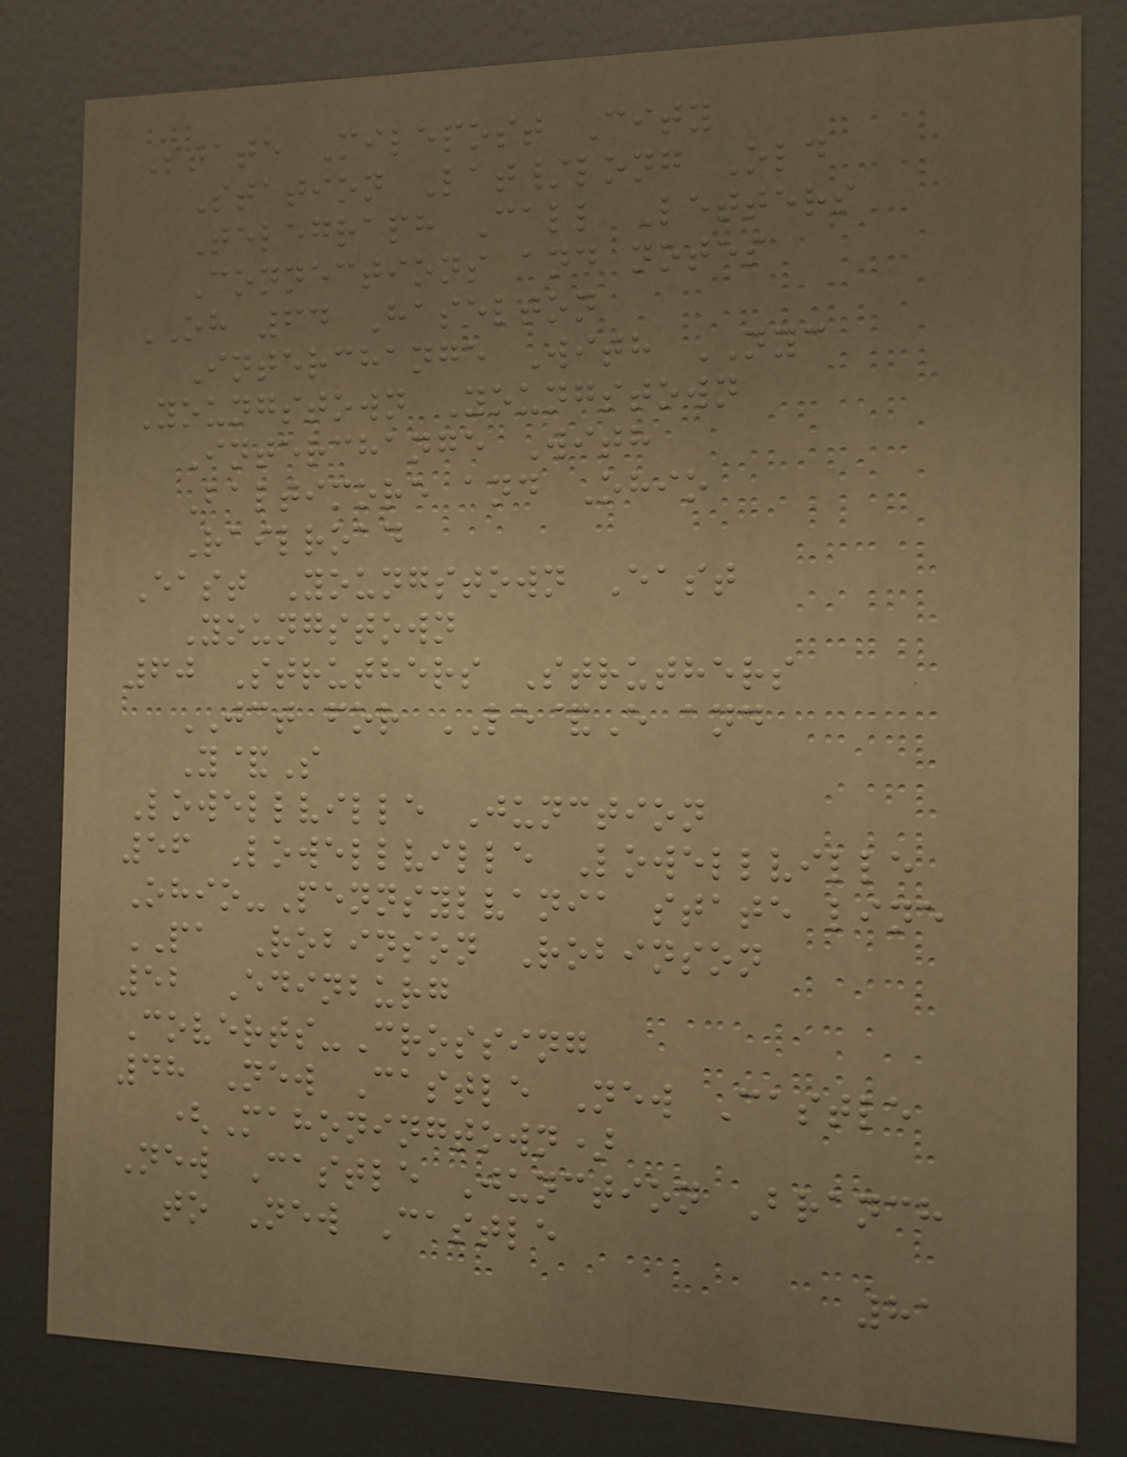State Milepost City
Station Lat/long Old
Telegraph Call Letters
Connections and notes
OH 64 Haselton
Interchange With NYC
Youngstown Youngstown
Interchange With
Baltimore and Ohio
Railroad
East Youngstown East
Youngstown
60 Struthers Struthers
JCT for LE&E and
Y&S
Lowellville Junction
56 Lowellville Lowellville
Ohio-Pennsylvania state line
PA Robinson Robinson
52 Edinburg
Coverts-Crossing
48 New Castle New Castle
(Mahoningtown)
New Castle Junction Branch
to New Castle
81
